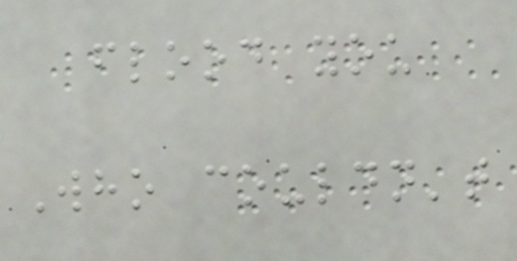flood you
Who couldn't
